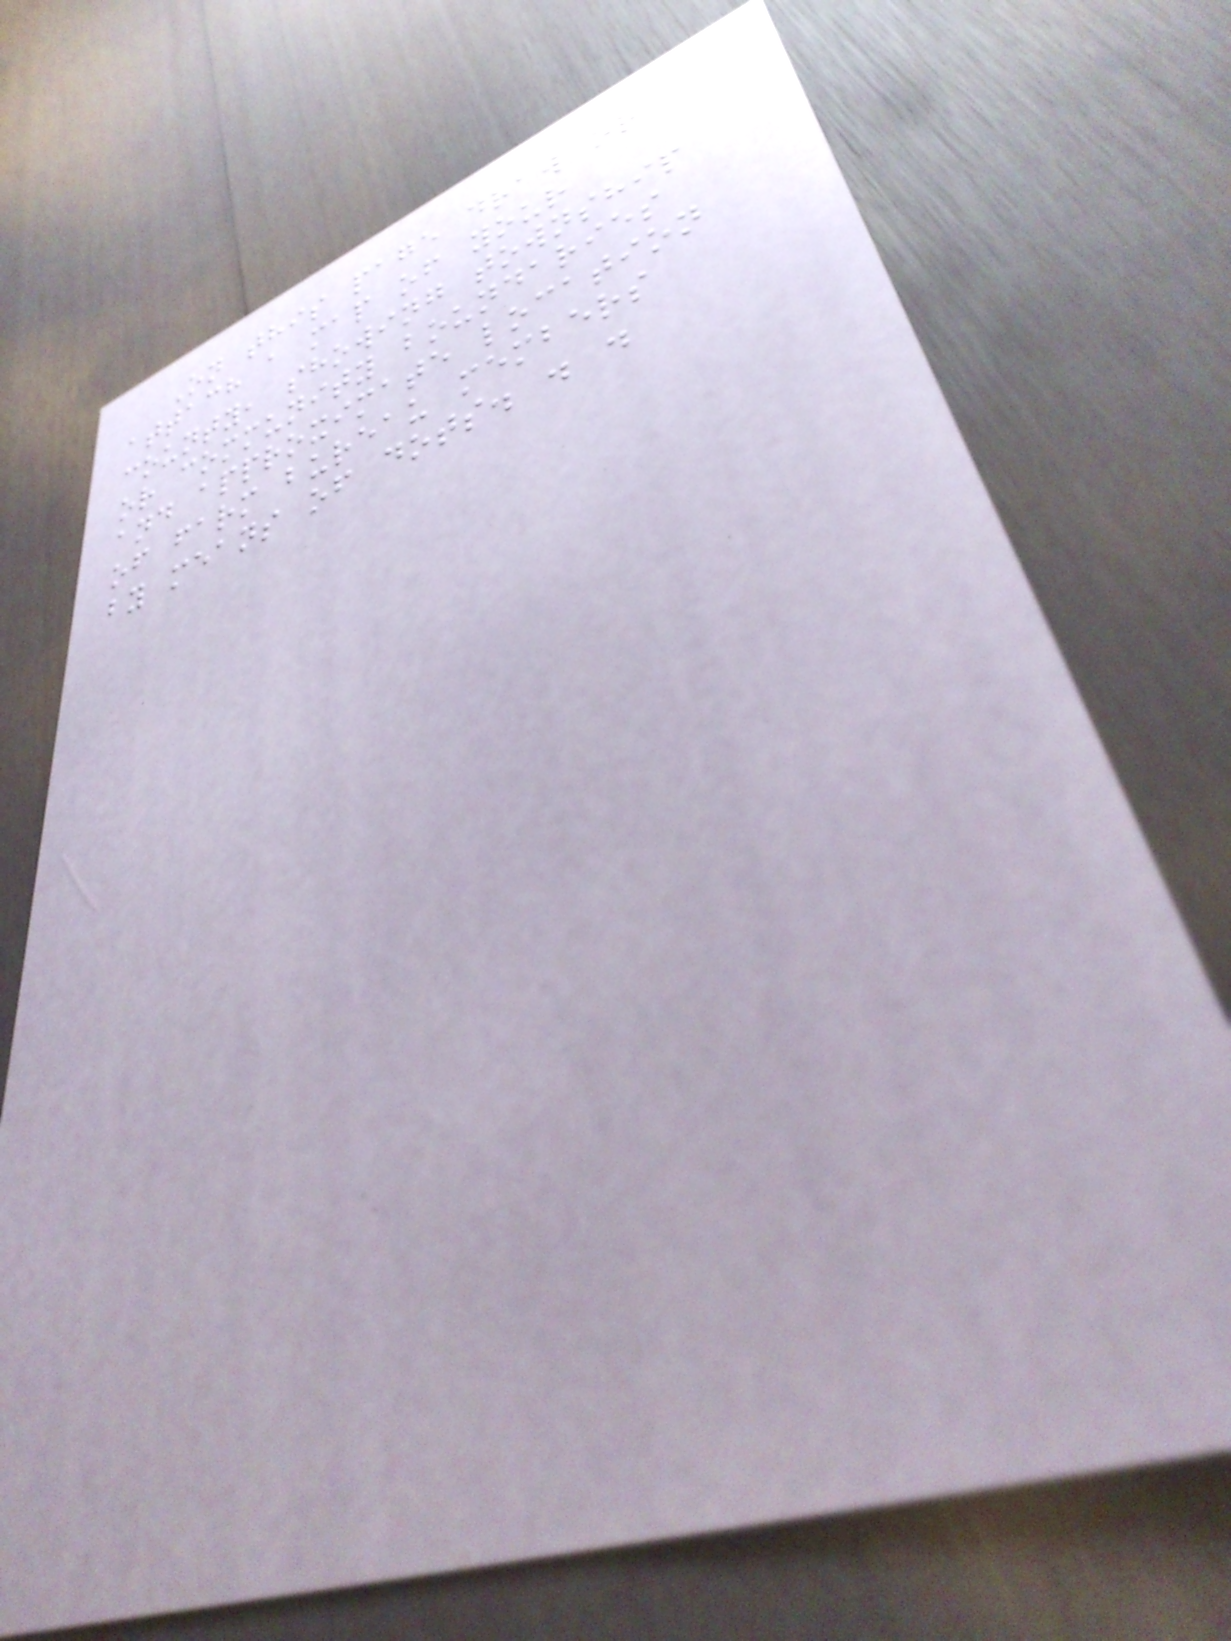On this page draw or
attach a map of your
county, showing township
or community boundaries
and approximate location
of farm bureau members
by means of dots. . .
